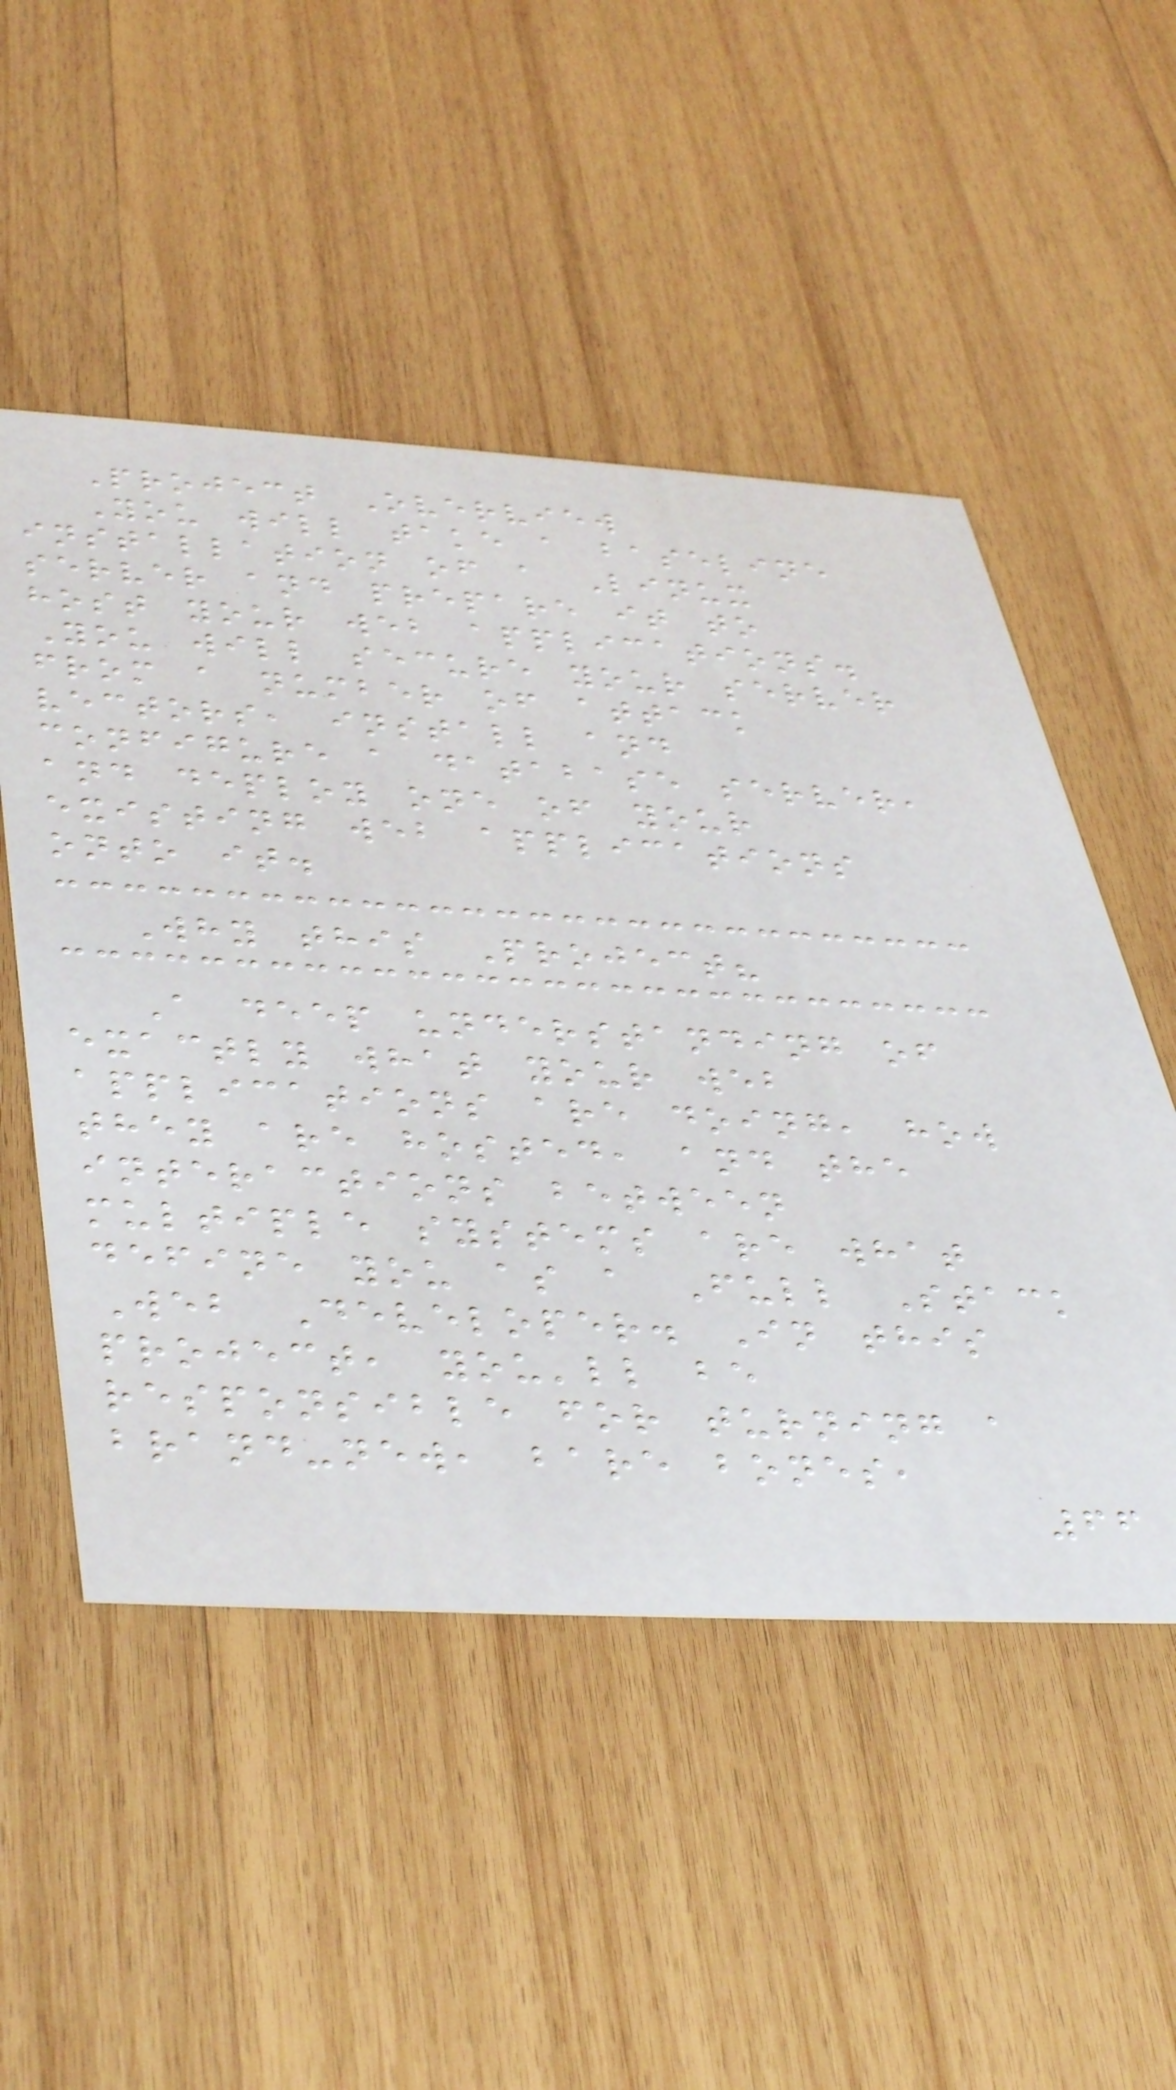Project Overview
You will take a baseline
installation of a Linux
server and prepare it to
host your web applications.
You will secure your server
from a number of attack
vectors, install and
configure a database server,
and deploy one of your
existing web applications
onto it.
Why this Project?
A deep understanding of
exactly what your web
applications are doing, how
they are hosted, and the
interactions between
multiple systems are what
define you as a Full Stack
Web Developer. In this
project, you'll be
responsible for turning a
brand-new, bare bones,
66
